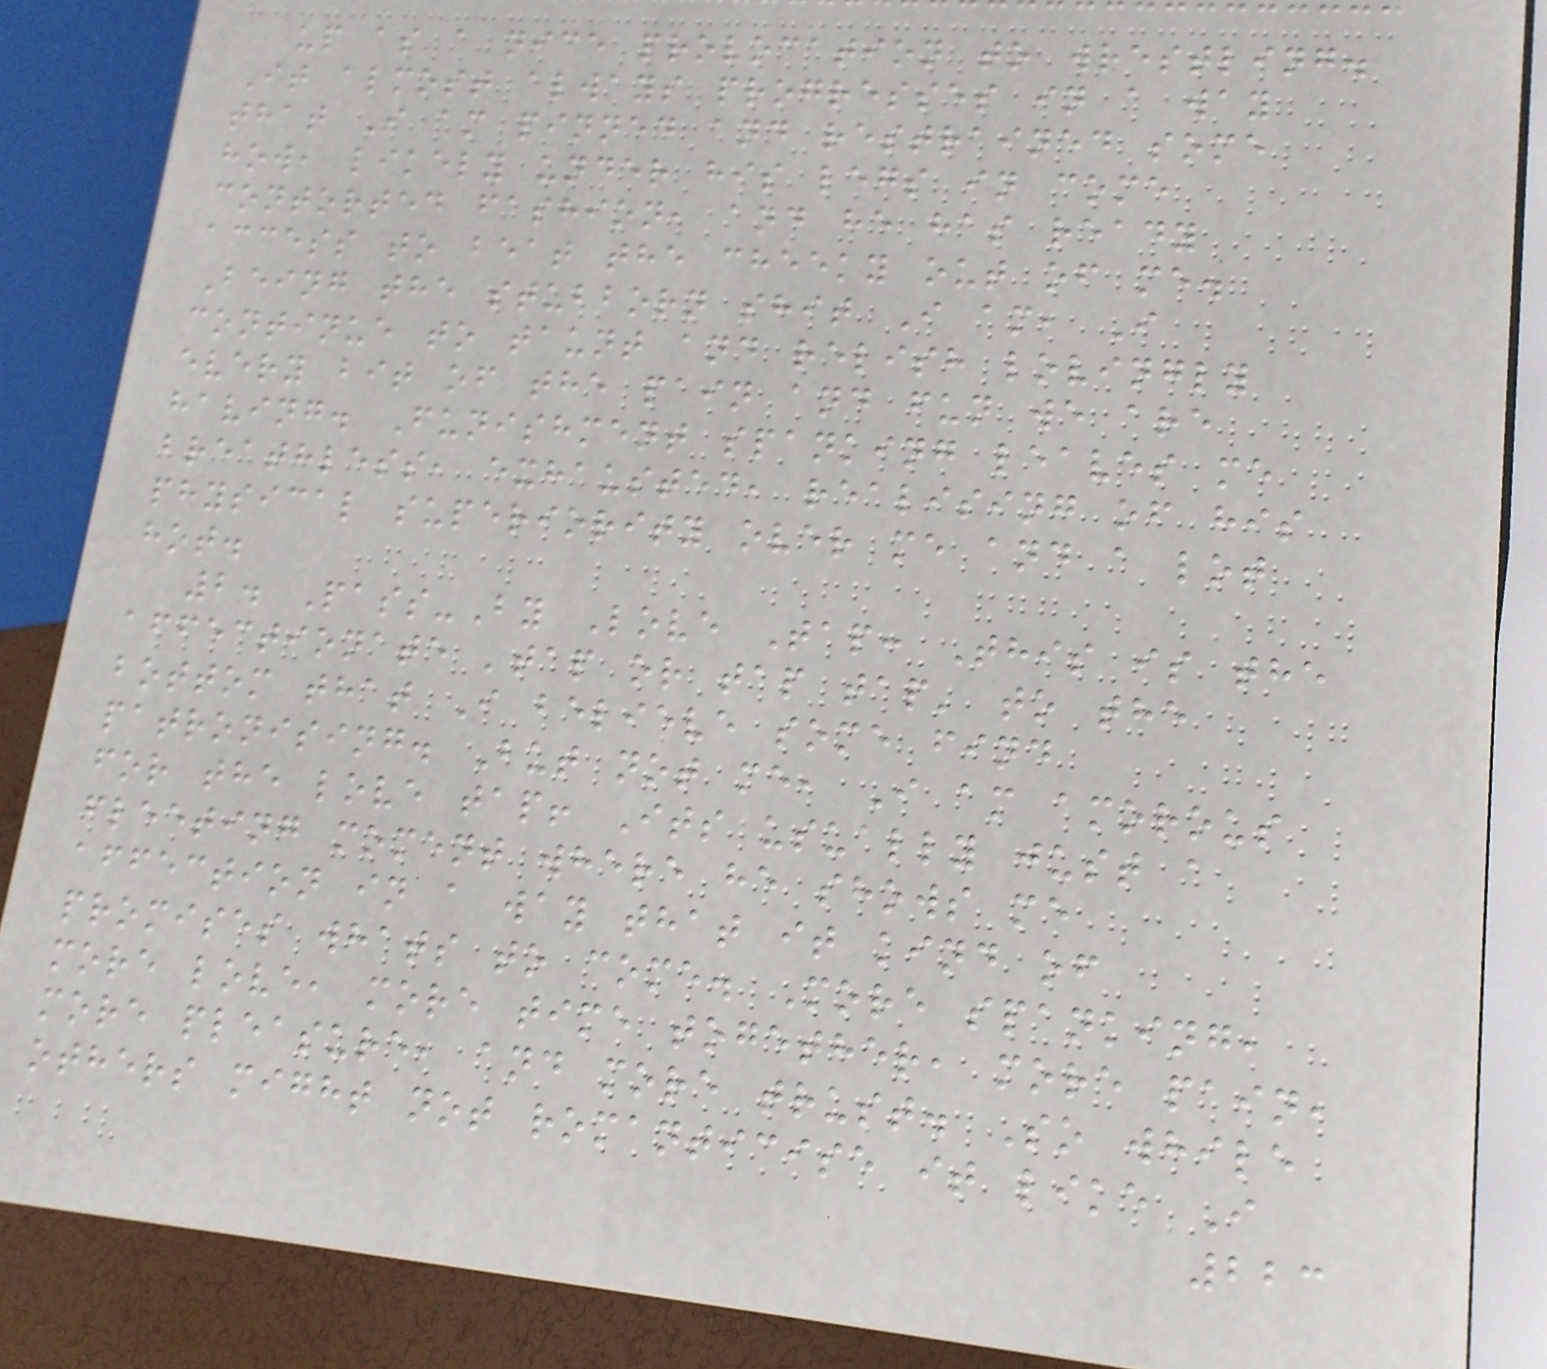up as a nice provocation to wrestling.
It almost always progresses in a way
that I am pinned and restrained some
how, likely under his legs in come
contorted fashion, and he has ready
access to beat the cheeky out of me.
Being the stubborn shit I am, I
continue to taunt and relish lovingly
every bit of the pain and fun we are
having. Funishment spanking leaves me
breathless, exhausted, realising of his
physical superiority over me and a lot
hot.
2. Pass-By Love Tap: This is the
affectionate 'tap or tap tap' to the
bottom that I believe some find
patronising. But not me, I am amorous
for the love tap! Its usually just a
fleeting moment where he shows me
affection in a way that it kind of
promises whats to come. More spanking,
more love, more time together, more pain,
more pleasure, and more trust. So while
others might not romanticise it like I
223
